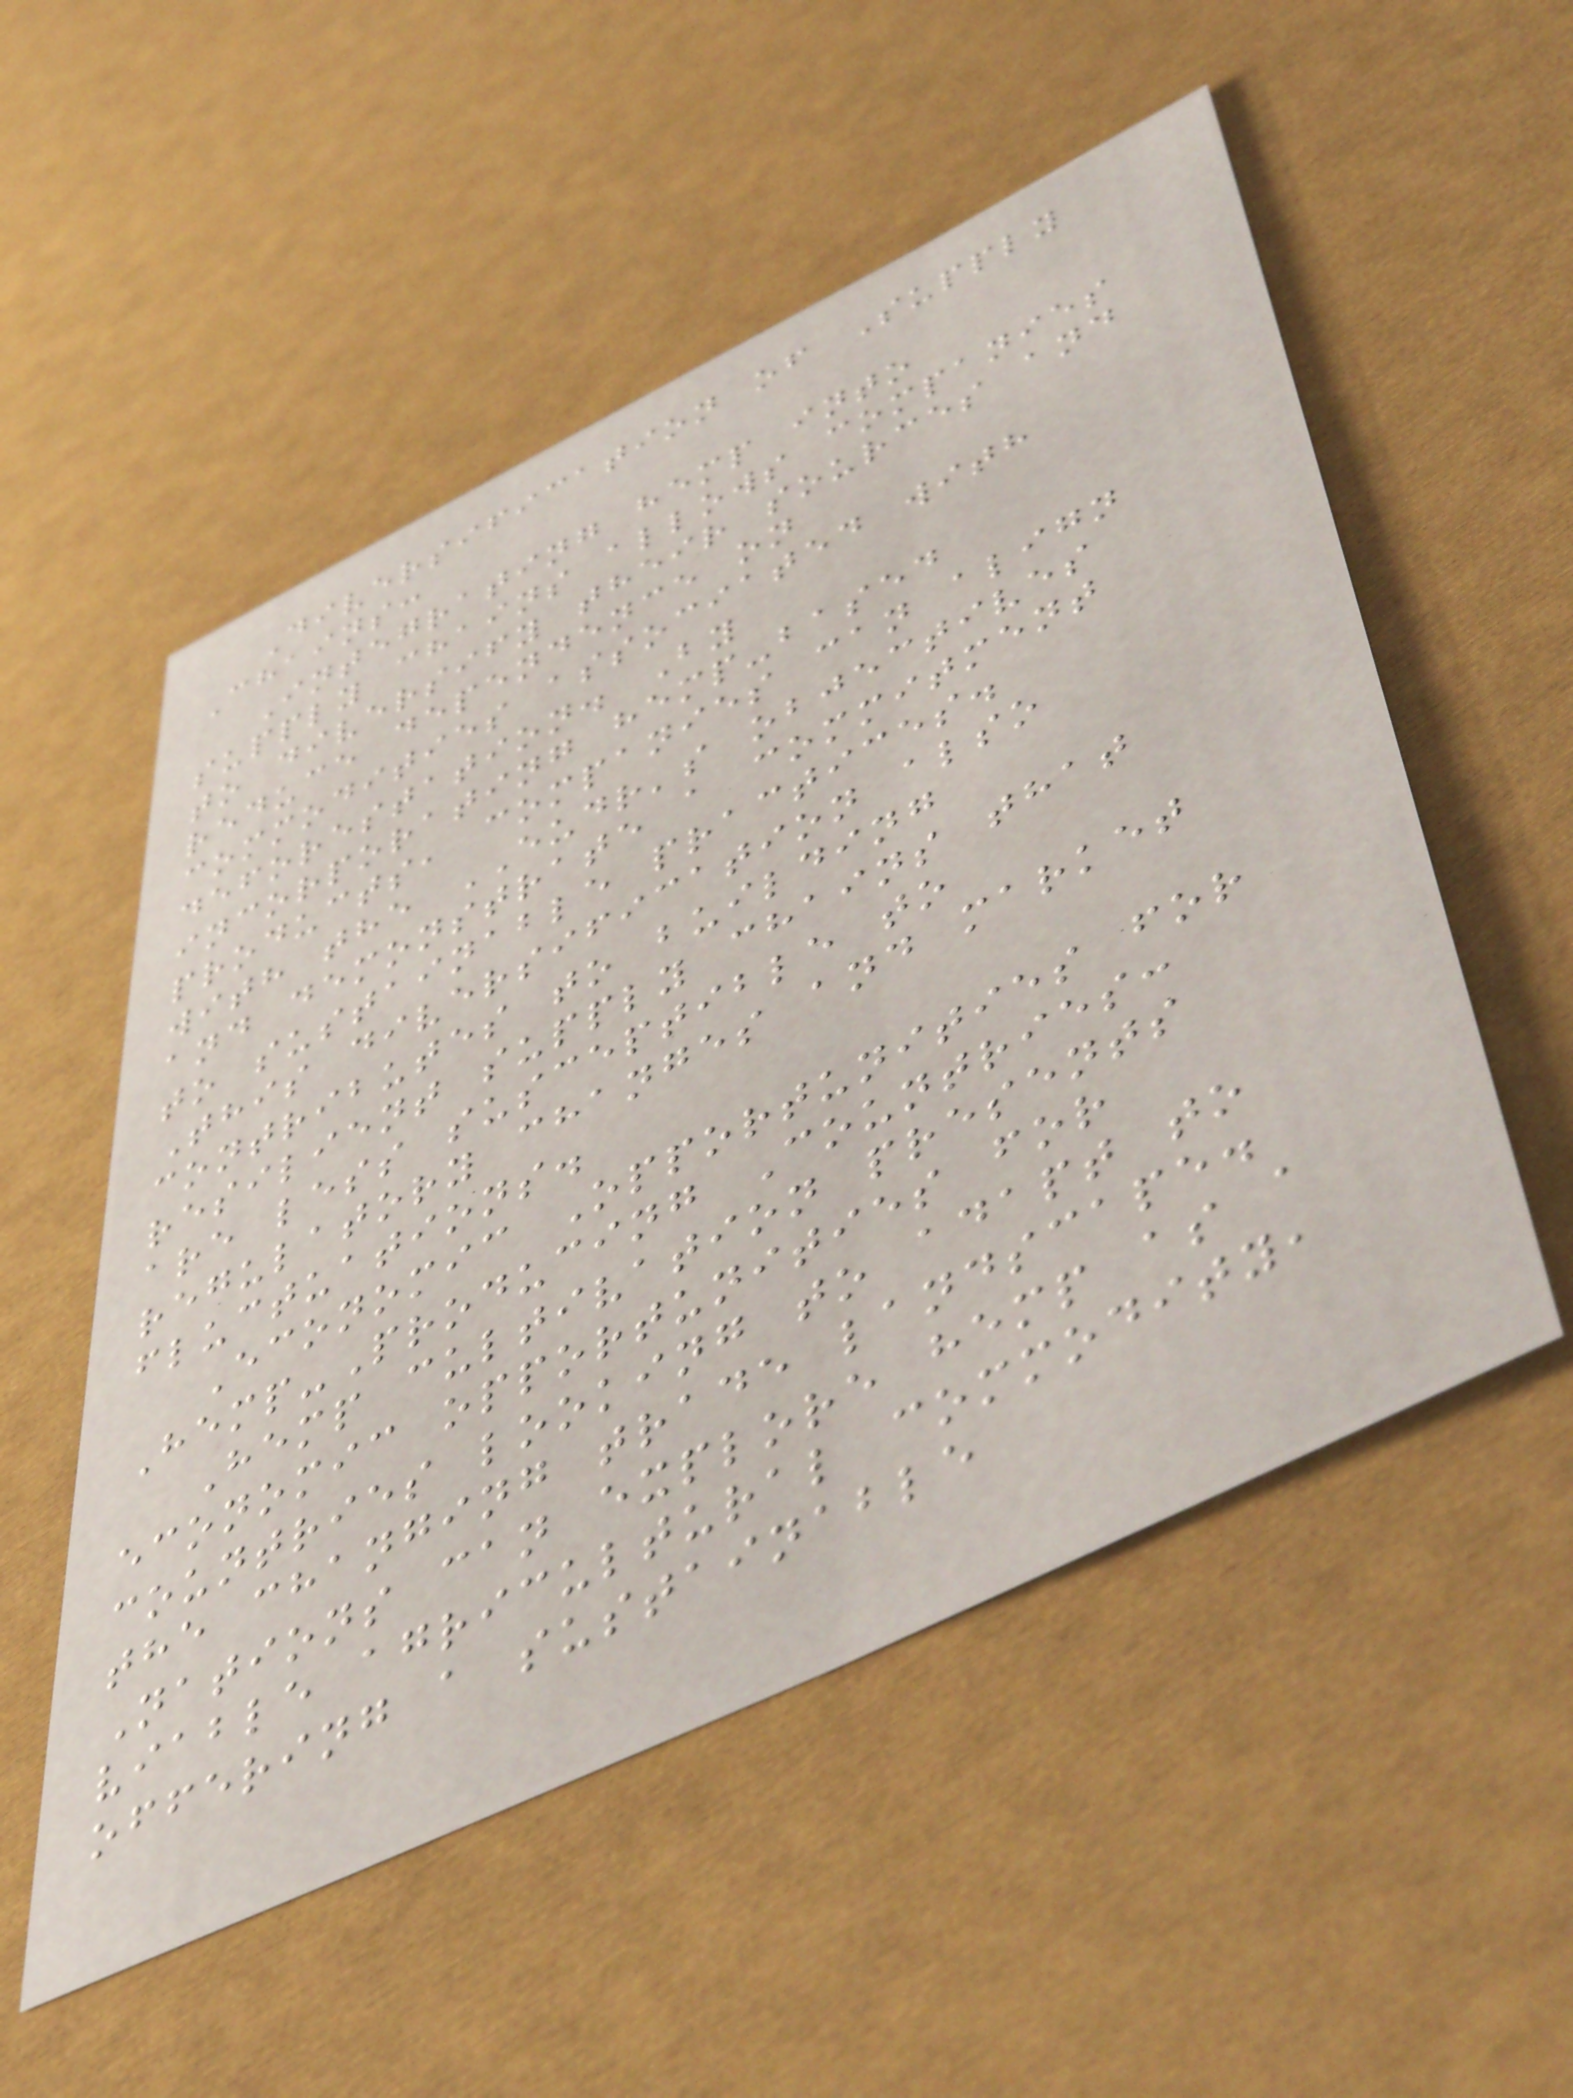Diversification of Supply
Chains:
Integrating hemp into
supply chains allows companies
to diversify their sources and
reduce dependence on
commodities associated with
deforestation. By
incorporating hemp-based
products, companies can align
with the EUDR's objectives
and demonstrate a commitment
to sustainable practices.
This diversification also
contributes to building
resilient supply chains that
are less susceptible to
regulatory changes and market
fluctuations.
Economic Opportunities for
Hemp-Producing Countries:
Hemp cultivation presents
economic opportunities for
countries looking to adapt to
the changing trade landscape.
Nations can explore hemp as a
viable agricultural commodity,
offering a sustainable
